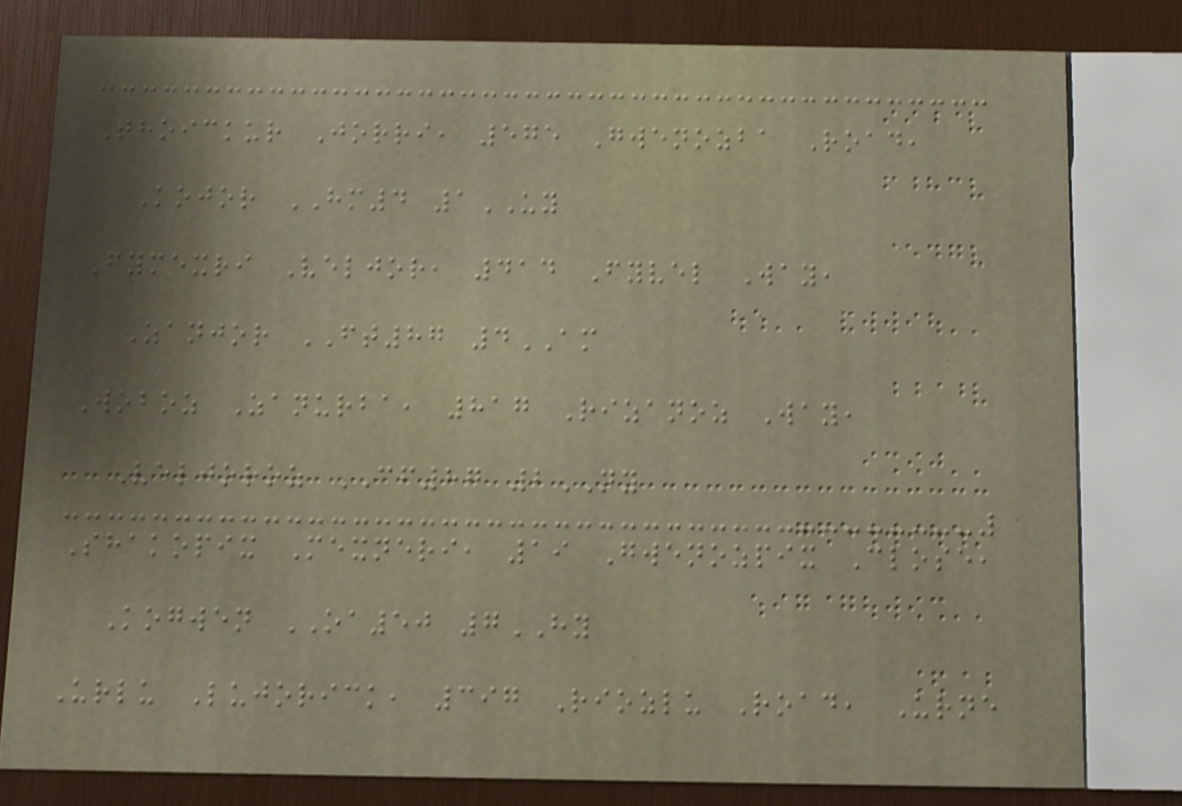Thoickur Jorri, 575 Gwenozba Road,
Kojor HM4 1UY
Fymexri Veljor, 414 Fyvel Way,
Zanjor FT87 4AM
Woboz Zanurba, 817 Rizanoz Way,
Veljoroz CF87 2NY
Shakopix Mexneri, 19 Gwenozpix Close,
Kogwen OA50 7HY
Urlu Lujorick, 397 Riozlu Road, Urne
